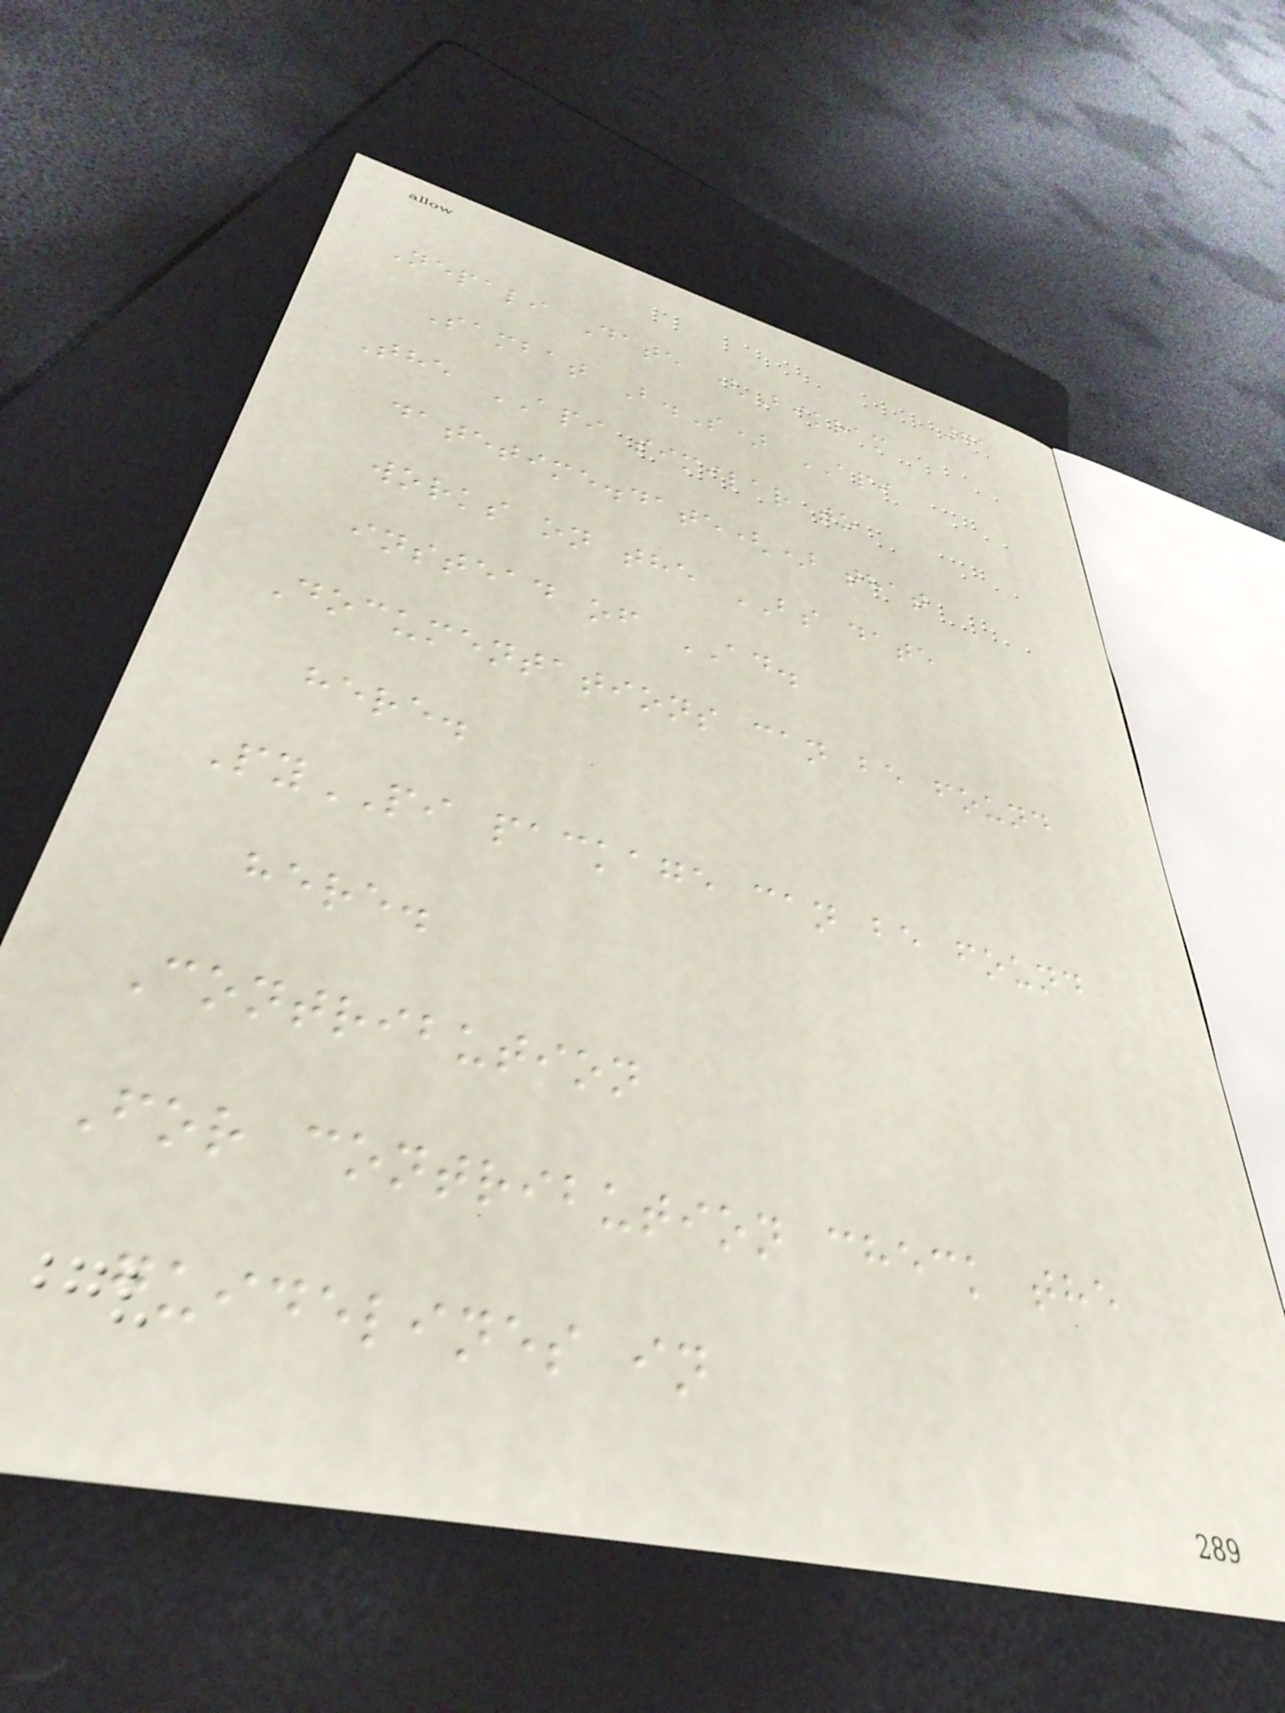71
Nepali Date (Bikram
Sambat B.S) API
The API similar to
datetime.date() that
works on the BS date
instead of AD.
Documentations can be found
here.
PyPI package can be found
here.
Contribution
For contribution check the
guidelines in
